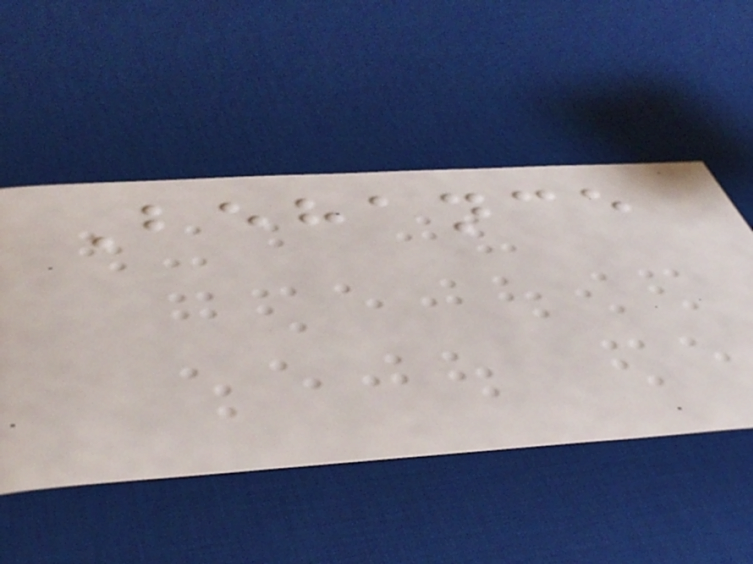Behance
